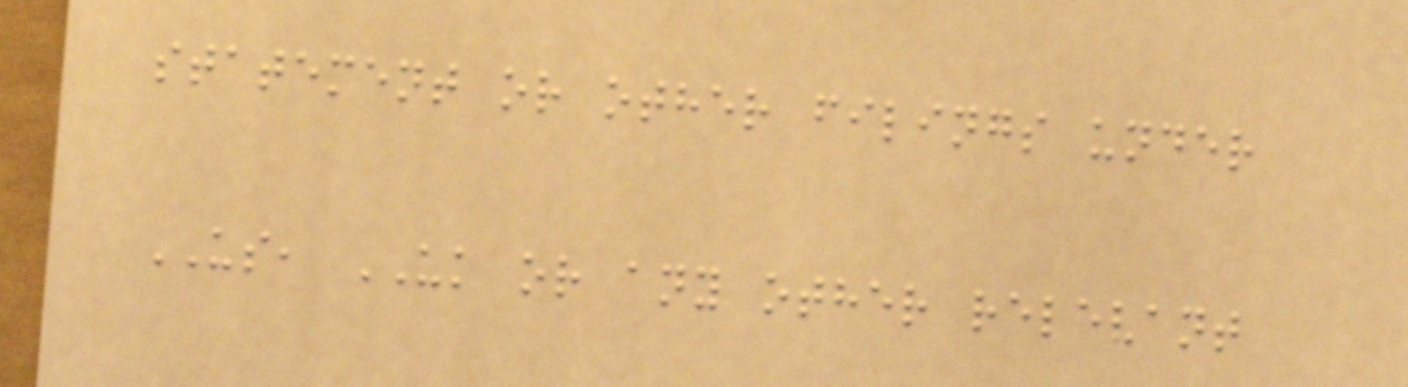statement or other filings under
US, UK or any other relevant
